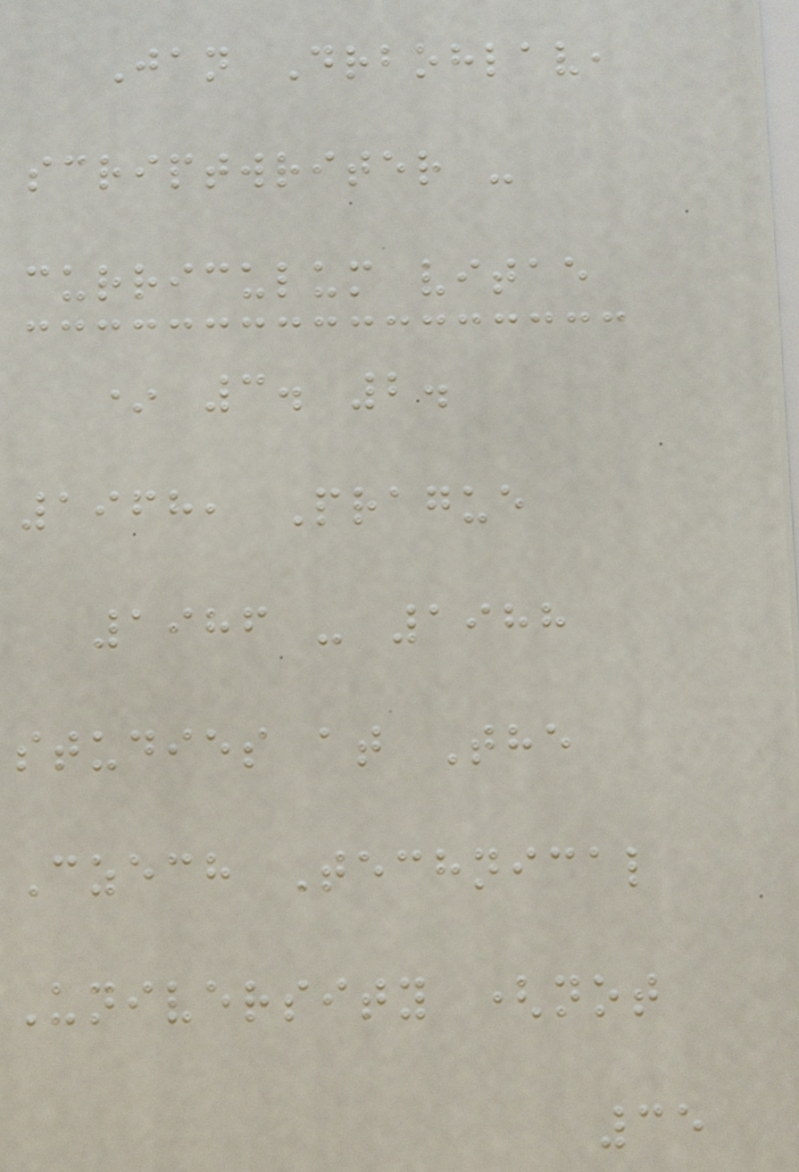Jan Drbohlav,
scriptwriter -
curriculum vitae
* 3. 2.
1968, Prague
1986 - 1988
studies at The
Czech Technical
University (not
35
